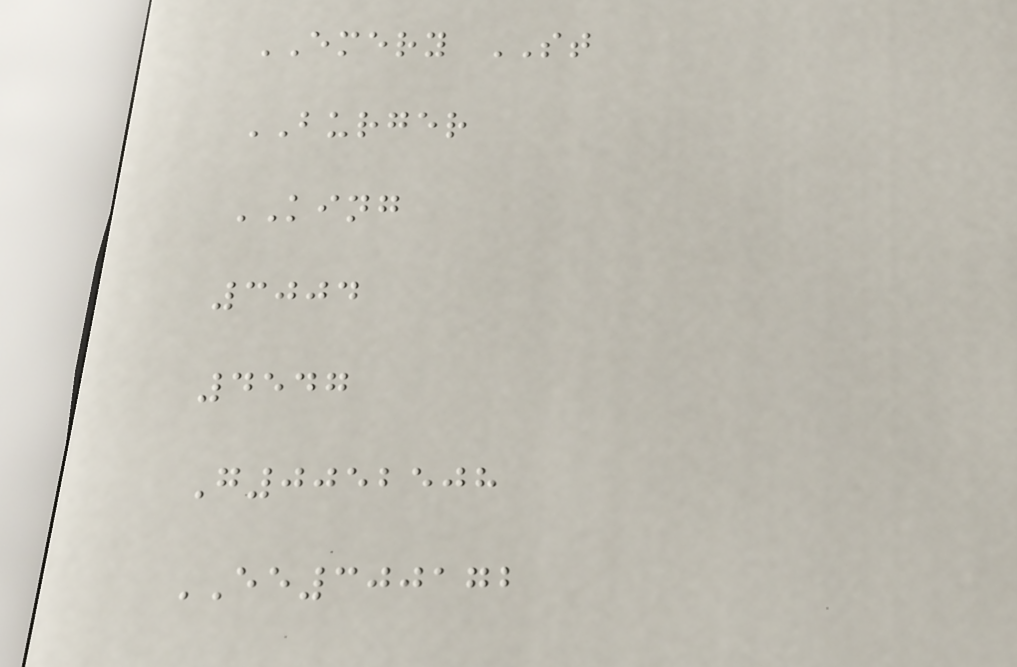EMERY ST
BURGER
KING
3004
4547
G0052508
EE300172
